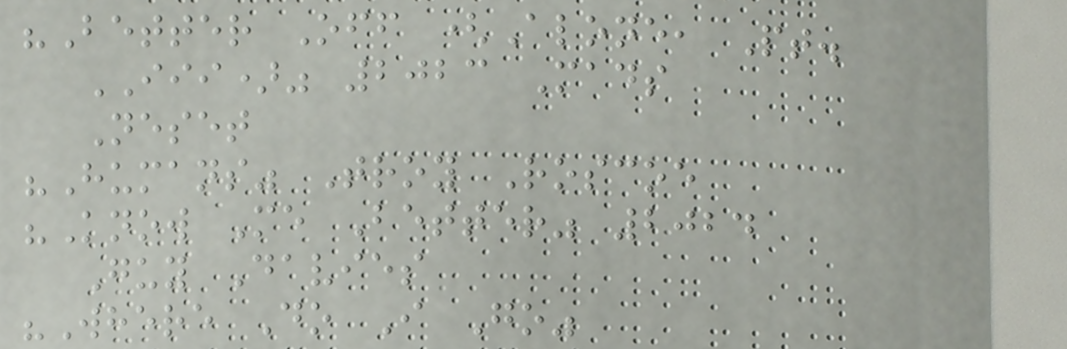"Better Off (Alone, Pt.
III)" 2023 Mads
Neset
"Humans" Troy Roscoe
"Know Me Better" 2024
Guy Davies
"Where Do I Go"
